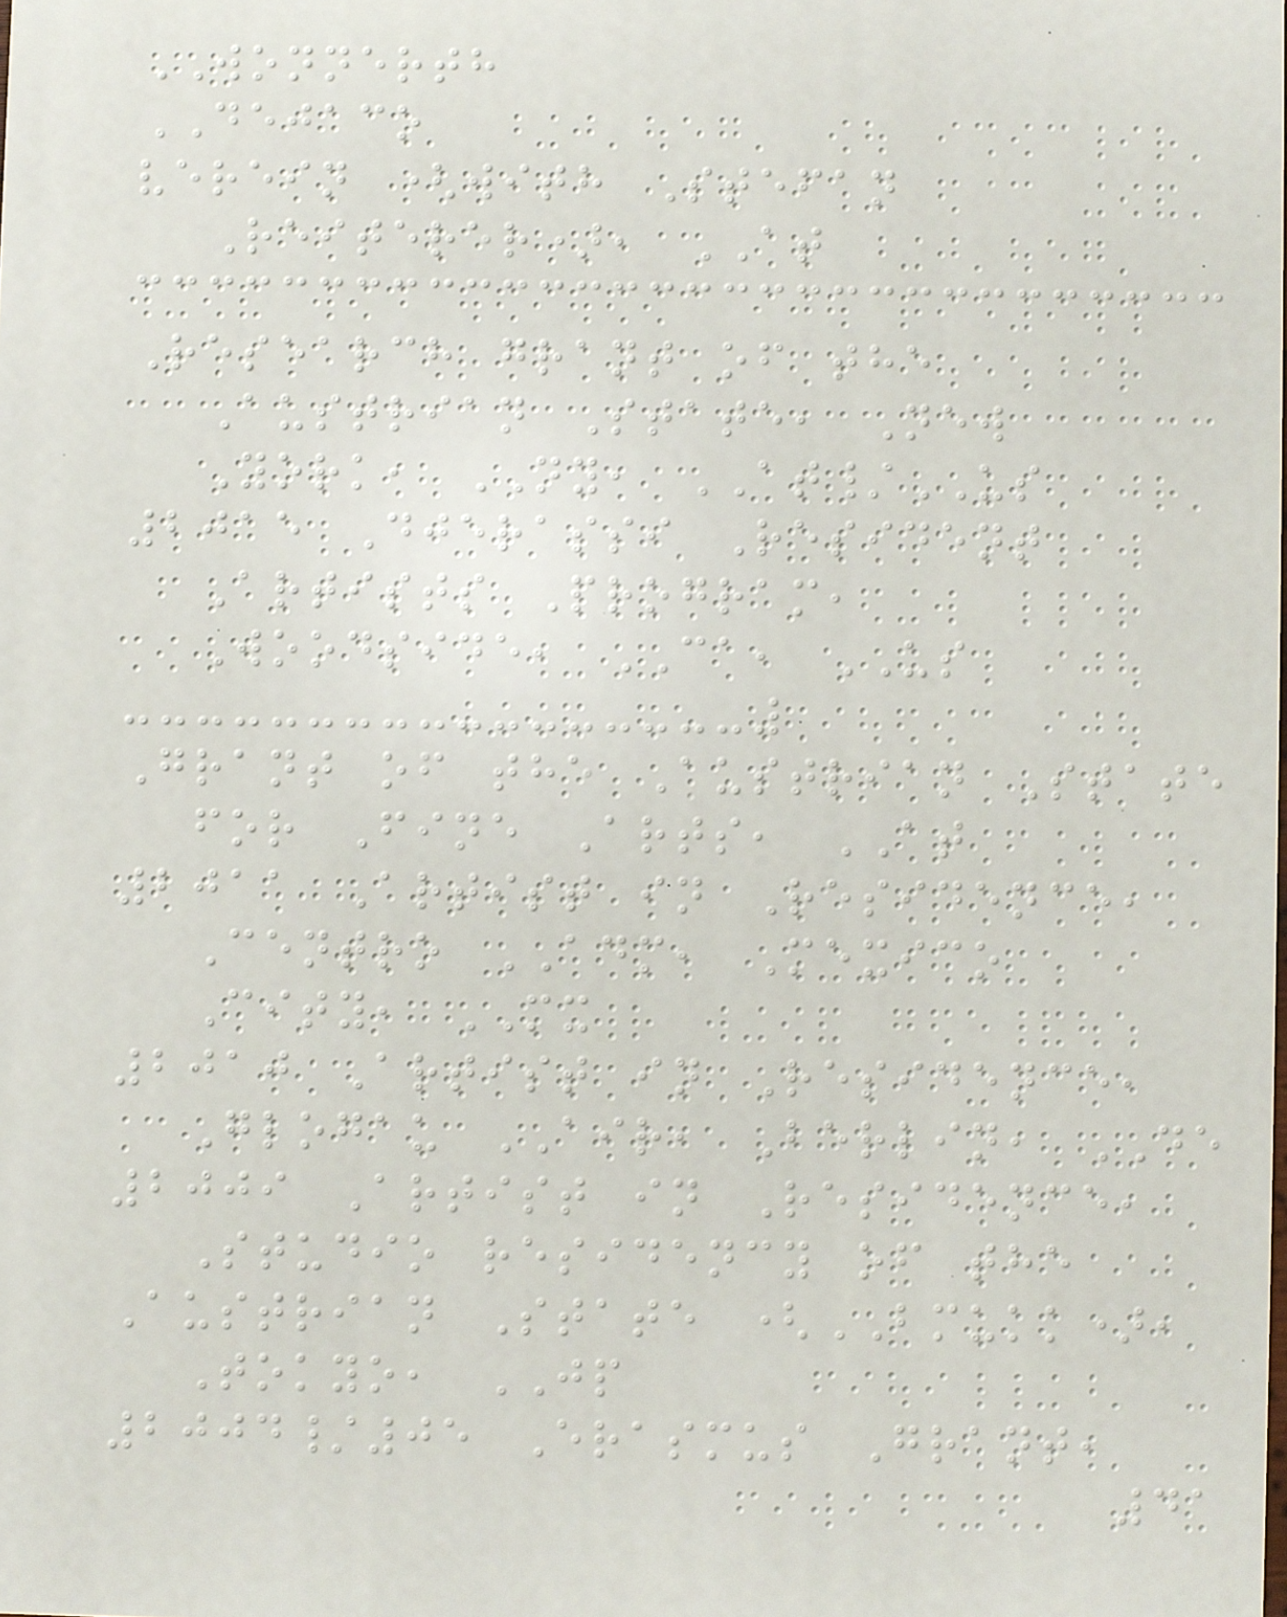WONNERTH
DEJACO
verein (with Stefan
Reiterer), AT
Research grant of the
Austrian State, New
York, NY, AT/US
2015 Djerassi Resident
Artists Program,
Woodside, CA, US
Grant of the Austrian State
for Fine Arts, AT
2011 Artist in Residence,
Centro ADM, Mexico
City, MX
2010 Artist in Residence,
Glogau AIR, Berlin, DE
2009 Artist in Residence,
Studio residency of the
Austrian State (BMUKK),
Tokyo, JP
2004/05 Erasmus Grant,
41
